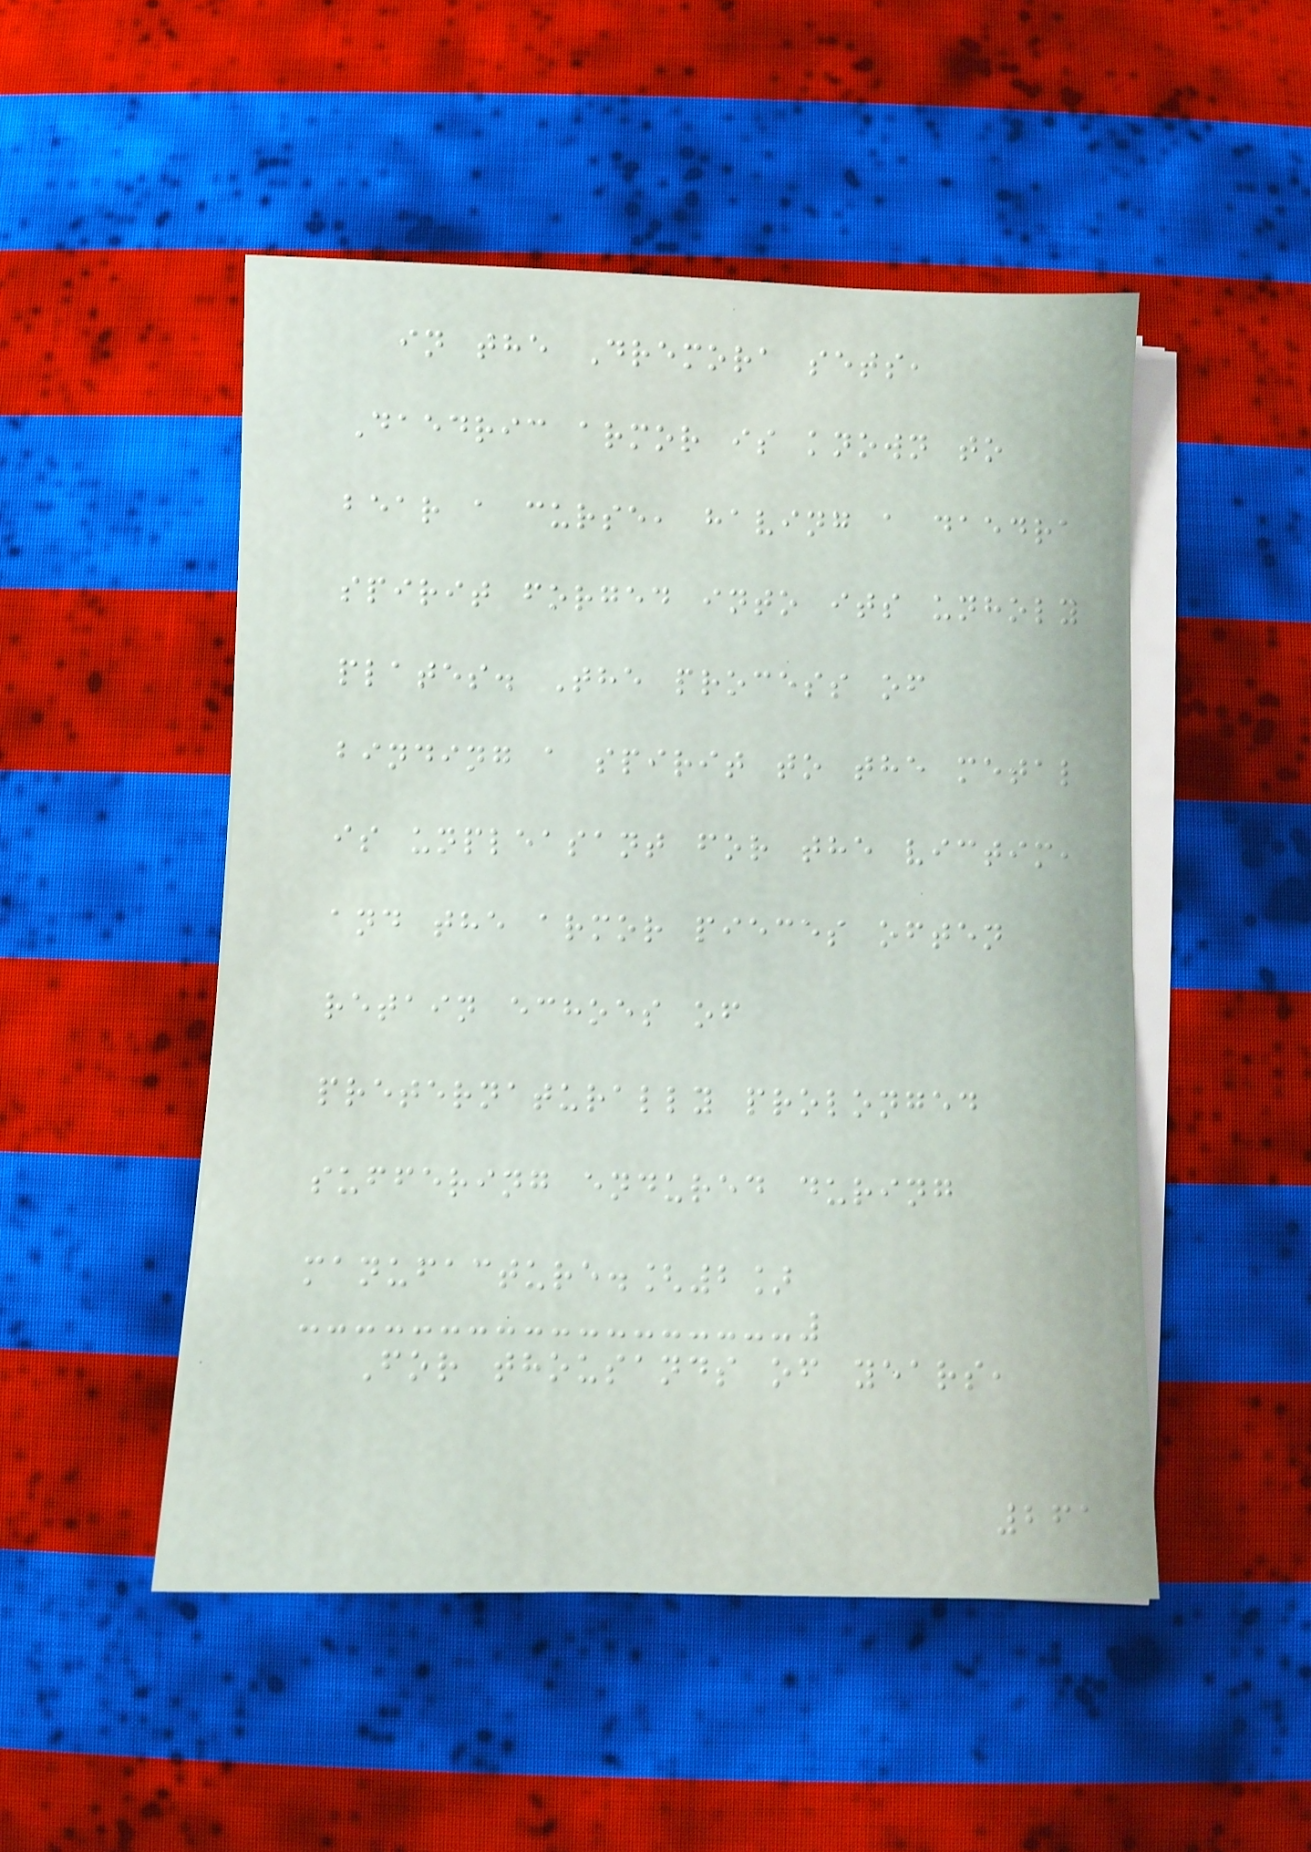in the Dremora sets,
Daedric armor is known to
bear a curse, having a daedra
spirit forged into its unholy
plates. The process of
binding a spirit to the metal
is unpleasant for the victim,
and the armor pieces often
retain echoes of
preternaturally prolonged
suffering endured during
manufacture.[2]
For thousands of years,
261
